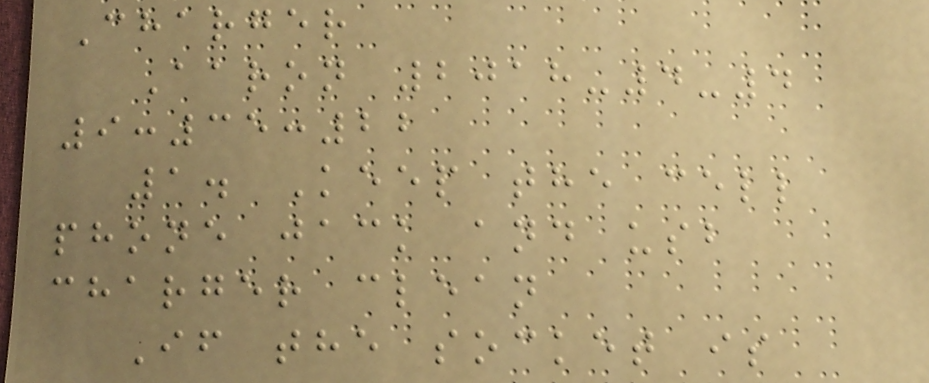Charger
Aaron 2018-4-4
9:35:22
1. Keep the cell
phone jack and usb
charger clean
If the socket is
